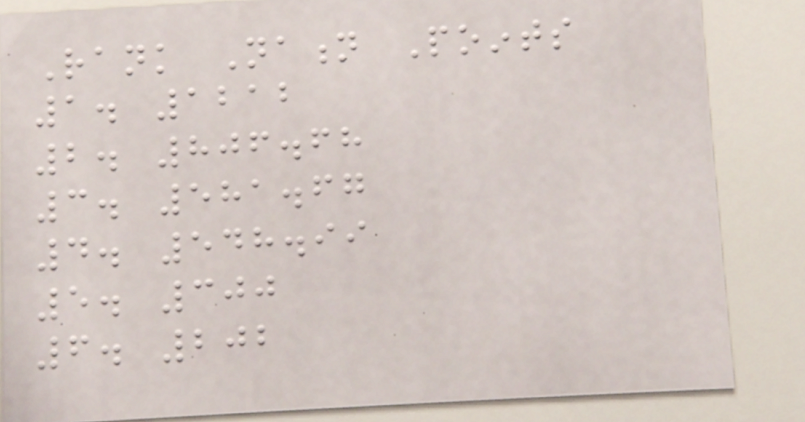Rank Nation Points
1. 1212
2. 806.68
3. 581.67
4. 548.99
5. 300
6. 202
